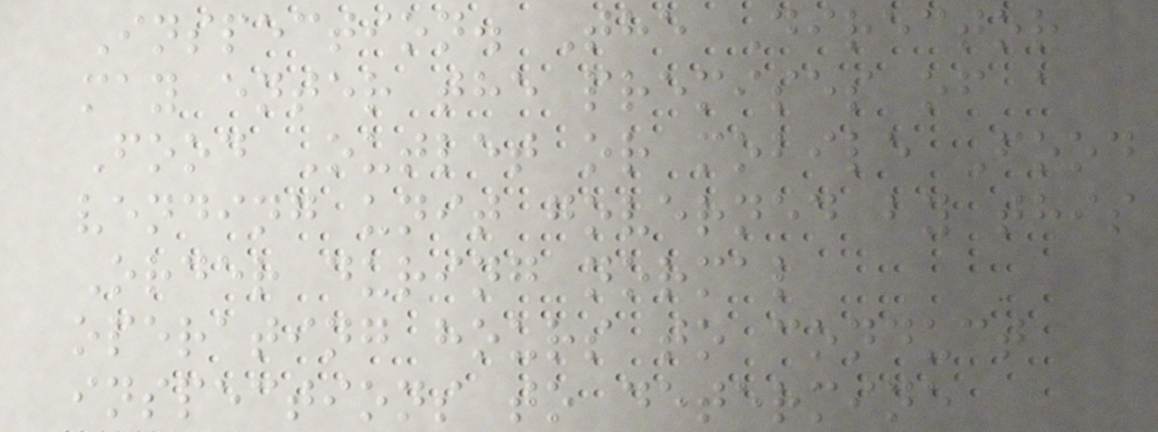Inspection. The Director
may enter the premises of a
Food Outlet or mobile Food
vending unit governed by this
Order during normal
operating hours to conduct
inspections to determine
